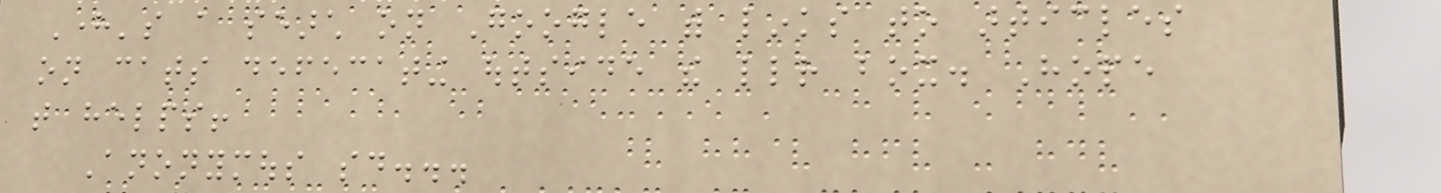Here's a search on Google with links to articles
on cats defecating outside the littler box. Hope
that helps!
Anonymous said...
